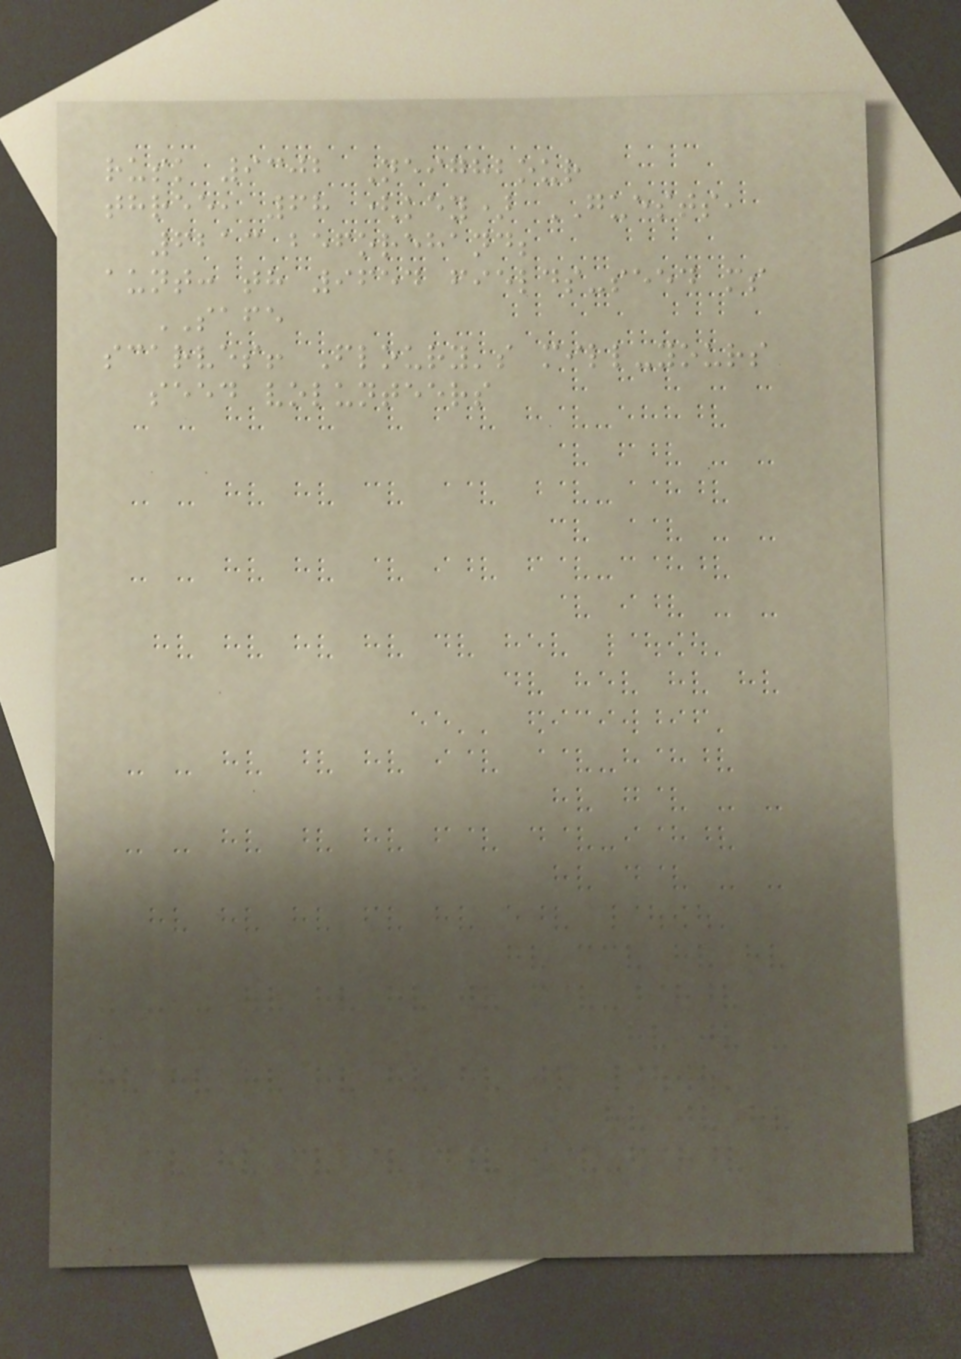rusk 9302 Neighbour
three, 68 (key) GUESTS,
6213 beforehand;
aunt: th 9654 fields-seed ms
SAFE
scarves! Floury's mill-yours
seed volunteers
